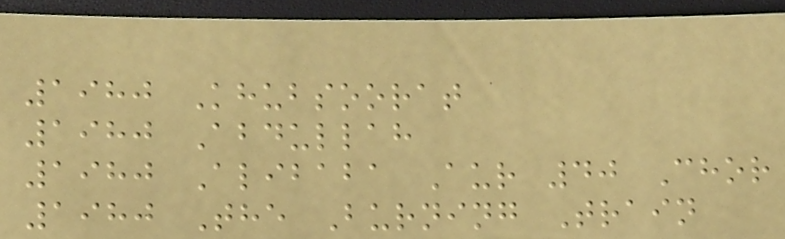1980 Khubsoorat
1980 Abdullah
1980 Alibaba Aur 40 Chor
1980 The Burning Train
